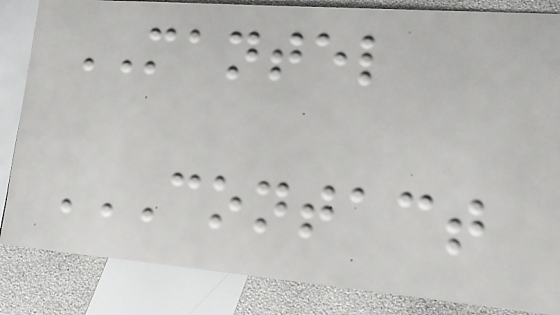MANTEL
CONTACT
